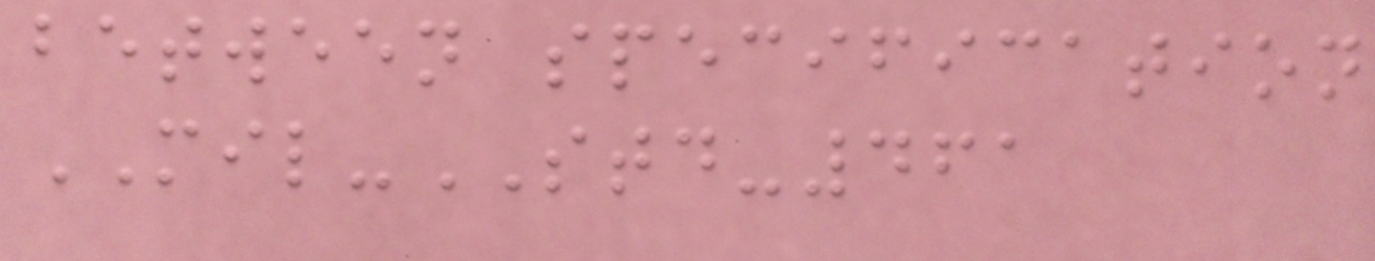between specification
MIL-STD-461
